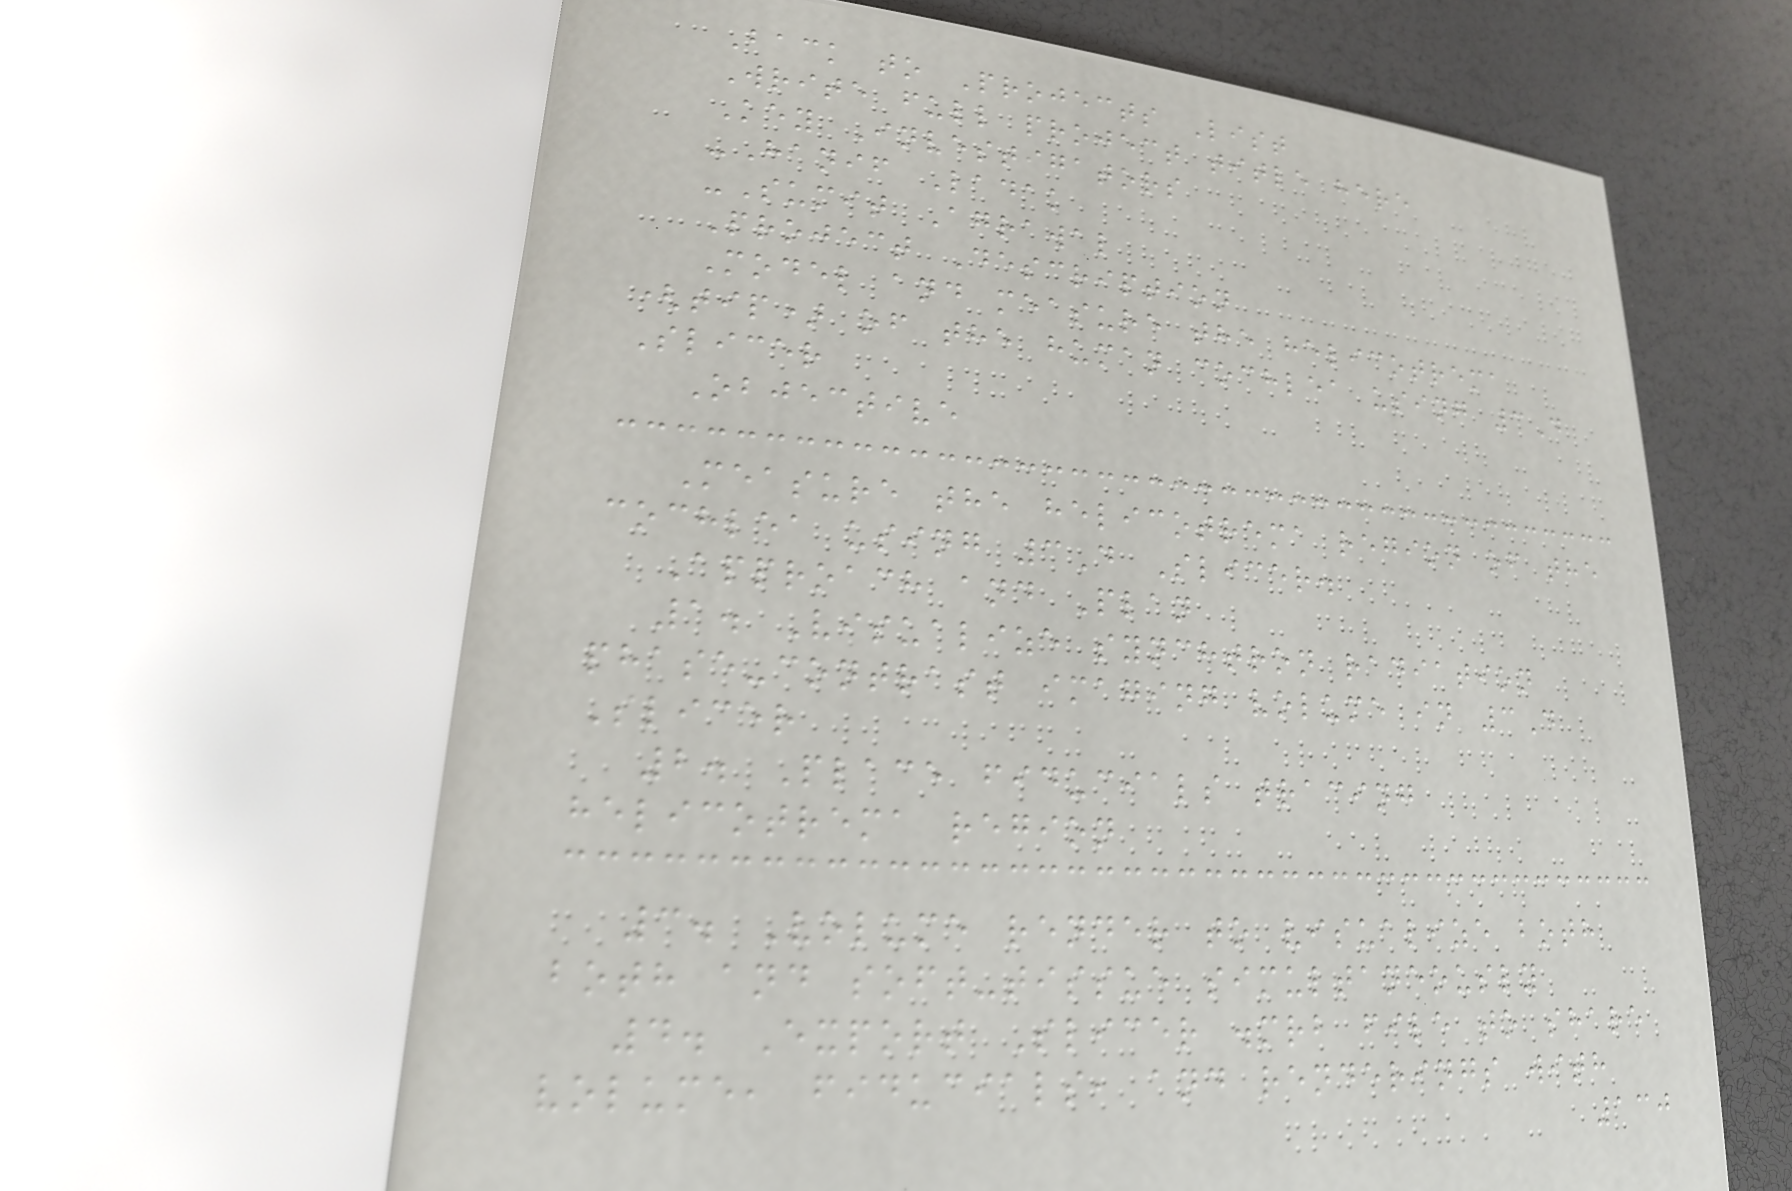Back to Projects List
Write full project title here
Key Investigators
-Hanif Ladak
-Sumit Agrawal
Project Description
Model and measure the helicotrema
(tip) of the human cochlea using 3D
Slicer
Objective
Measure the helicotrema region of the
cochlea using 3D Slicer.
Approach and Plan
1. Visualize synchtron radiation
phase-contrast imaging volume in 3D
Slicer
2. Place fiducials tracing
helicotrema region
3. Volume render to visualize both
both and soft-tissue simultaneously
4. Export Slicer .mrb file to share
volume, fiducials, and renderings with
130
